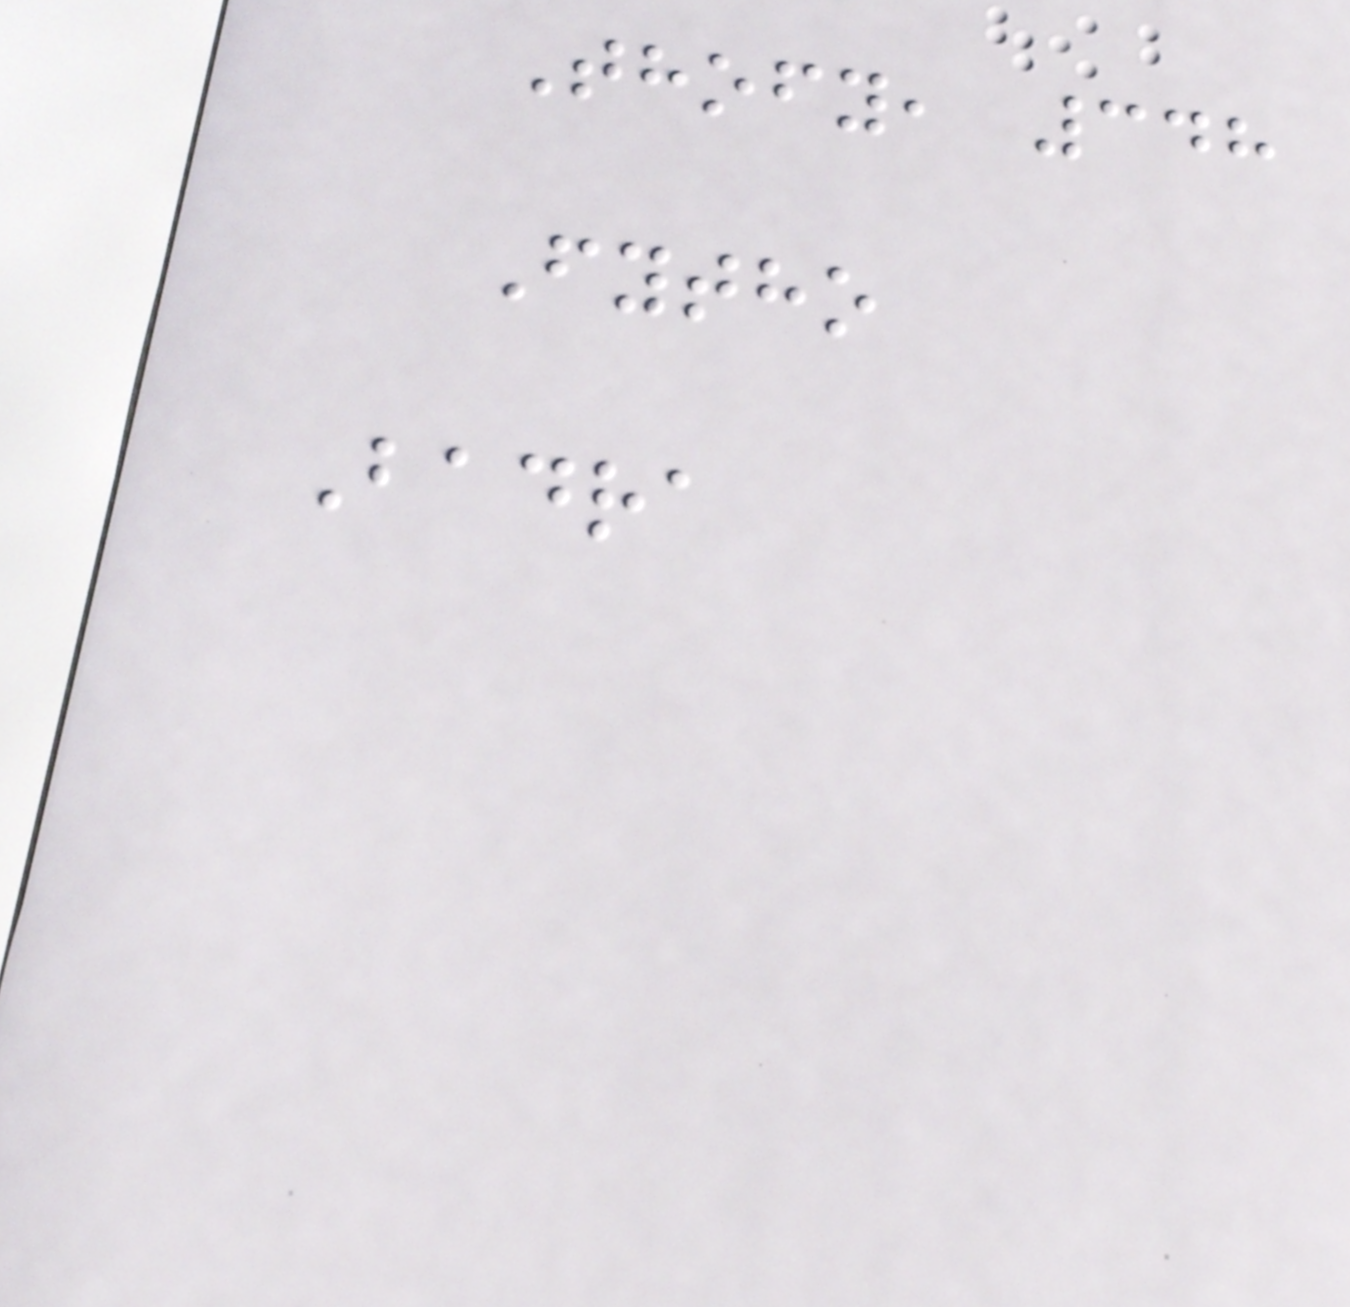Thofy, 348
Fytho
Badra
